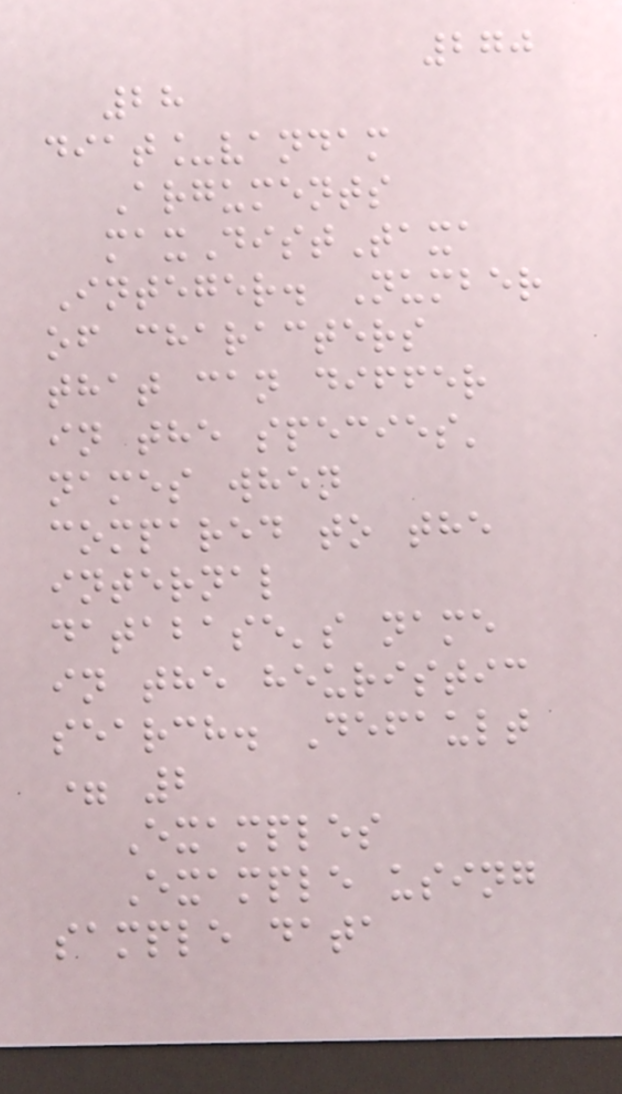270
28
diat_vandam
Arguments
maxDistTaxa
Integer. Number
of characters
that can differ
in the species'
names when
compared to the
internal
database's name
in the heuristic
search. Default
= 2
Examples
Example using
sample data
